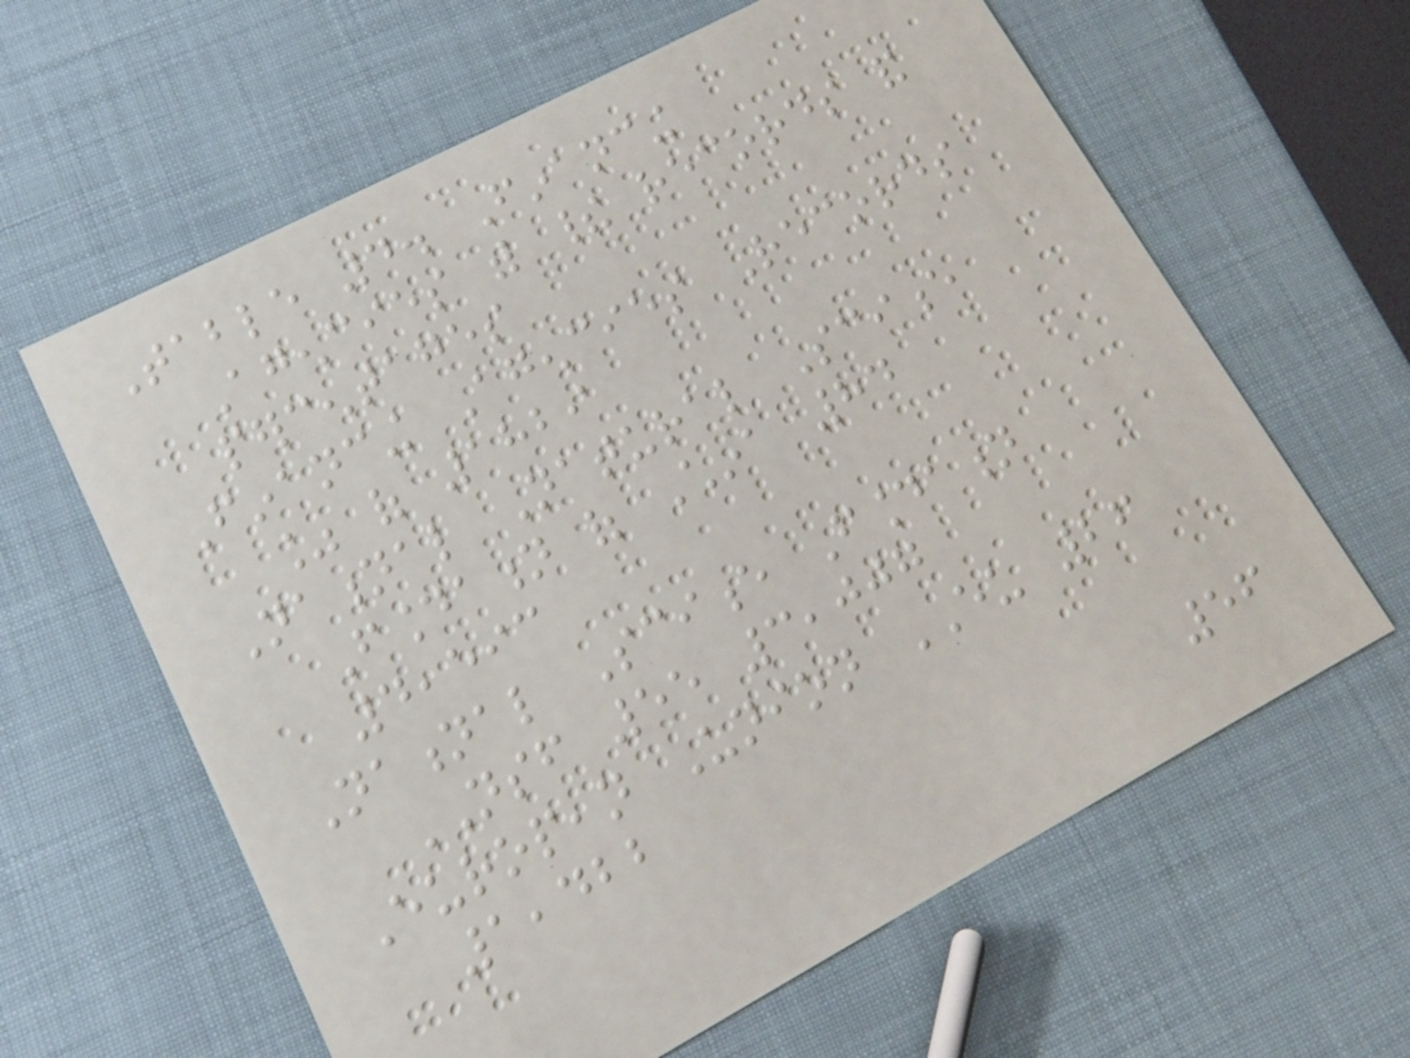Table 4. Financing
Agencies with their records and
percentages
Financing Agencies Records
% of 1829
National Natural Science
Foundation of China 84
4,593
National Science Foundation
NSF 55 3,007
European Union EU 26
1,422
56
